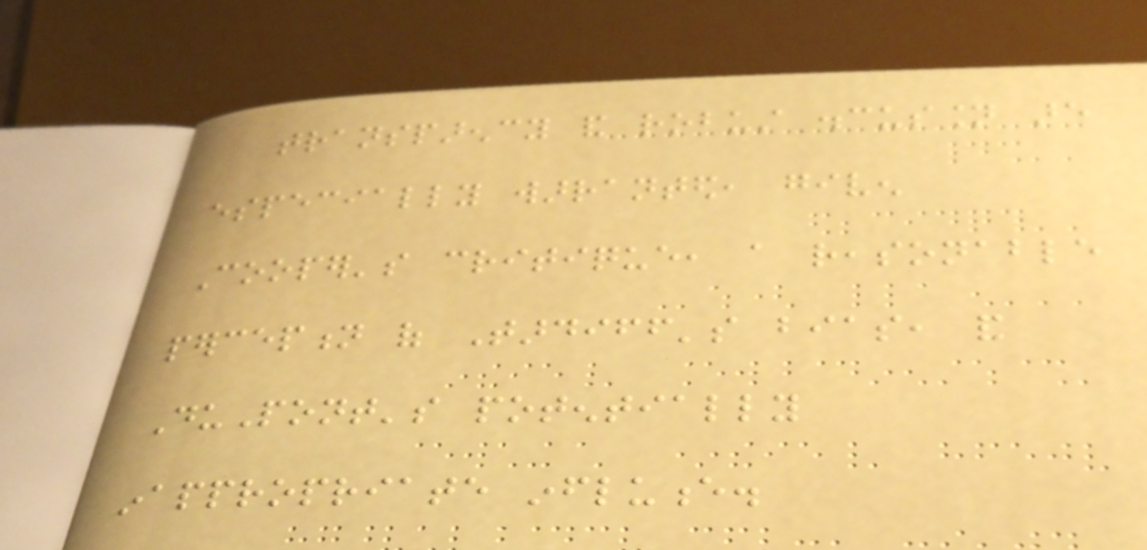transparency and robust discussion are
especially warranted, given
Cooper's critique, a reasonable
perception of Tardiff's bias, and
DuPont's potentially
inappropriate influence.
